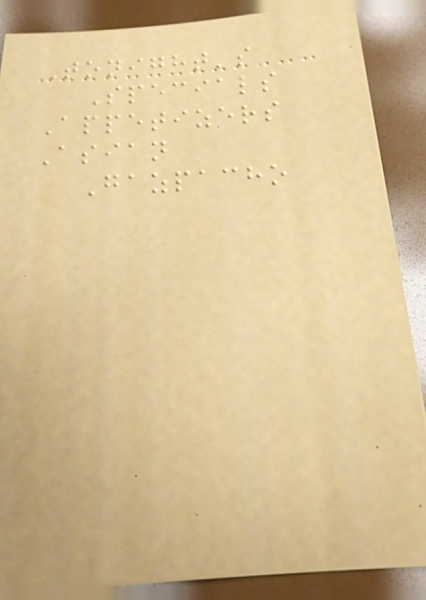Tonight's
Specials
Appetizers
Asian
Gazpacho
